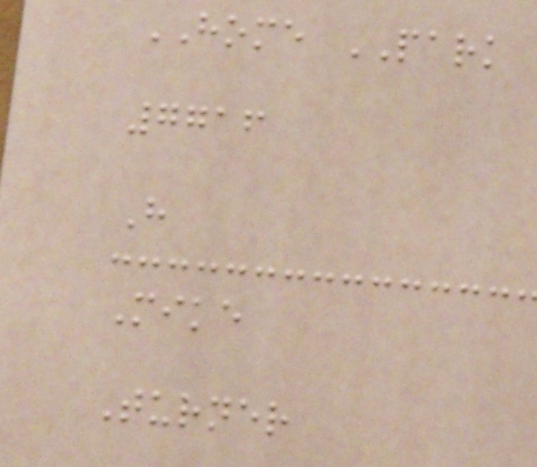HOME PARK
7716
H
Mike
Turner
